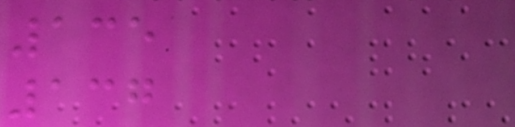135
137
